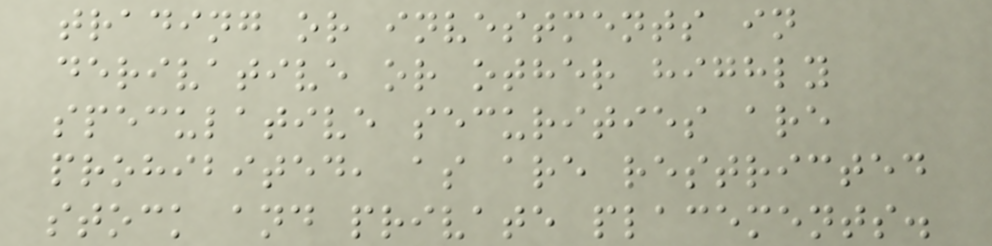trading or investments in
derivative or other highly
speculative securities are
prohibited, as are restricted
stock and private placements.
